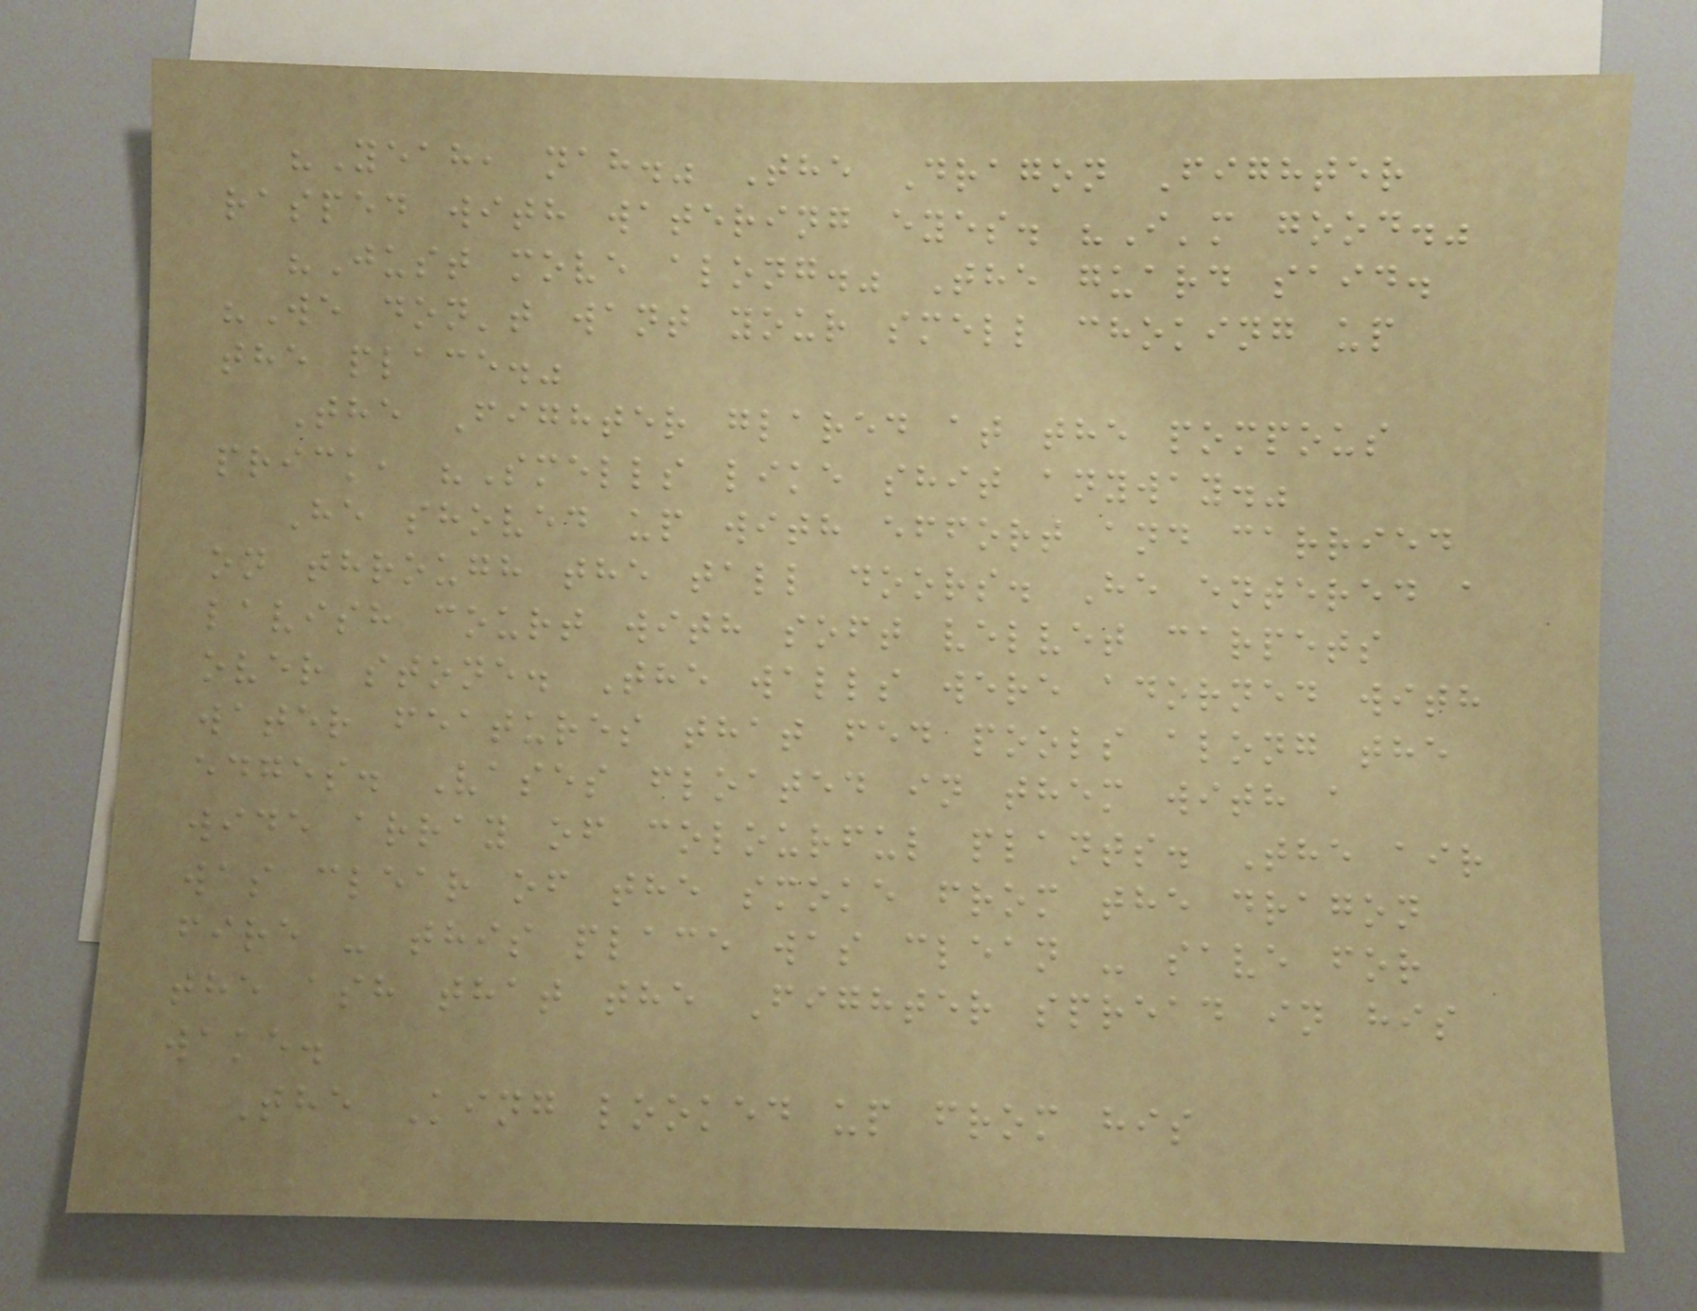"Yeah, nah." The Dragon Fighter
rasped with watering eyes. "I'm good."
"Just move along." The guard said.
"We don't want your smell choking up
the place."
The Fighter glared at the pompous
prick, "Smells like shit anyway."
He shoved up with effort and carried
on through the tall doors. He entered a
lavish court with soft velvet carpets
over stone. The walls were adorned with
water features that fed pools along the
edges. Vases floated in them with a
wide array of colourful plants. The air
was clear of the smoke from the dragon
fire - this place was clean - save for
the ash that the Fighter spread in his
wake.
The King looked up from his
